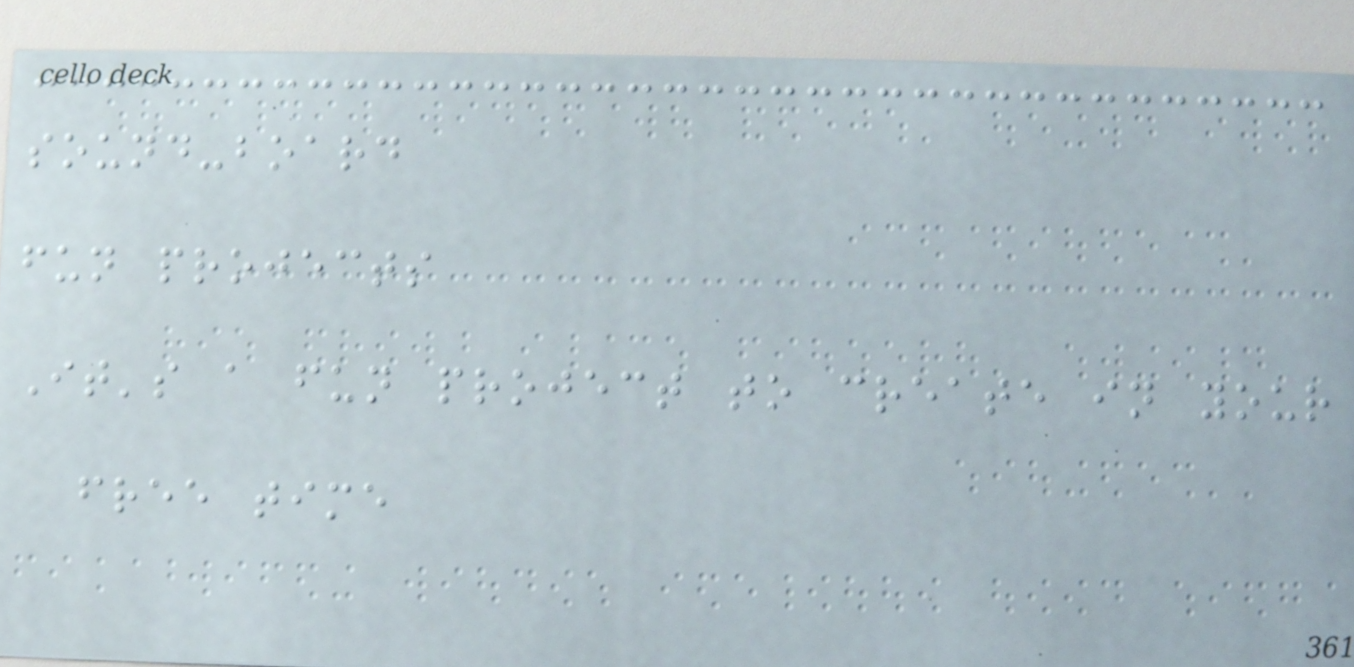sound-board
fun projects
It's a fun project to create in your
free time
